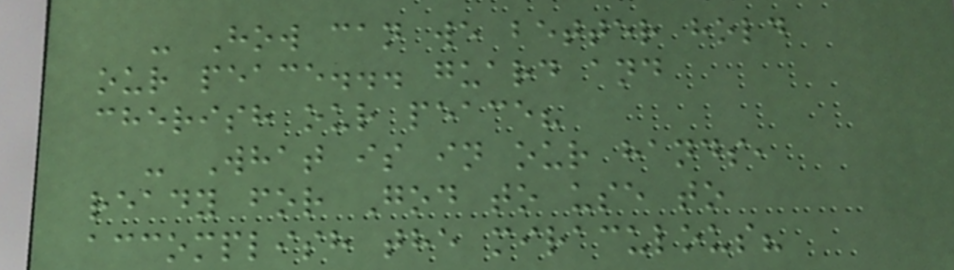- How can we better hold
our peace... guard and
cherish our peace?
- What is in our hands,
ready for God to use to
accomplish the miraculous?
